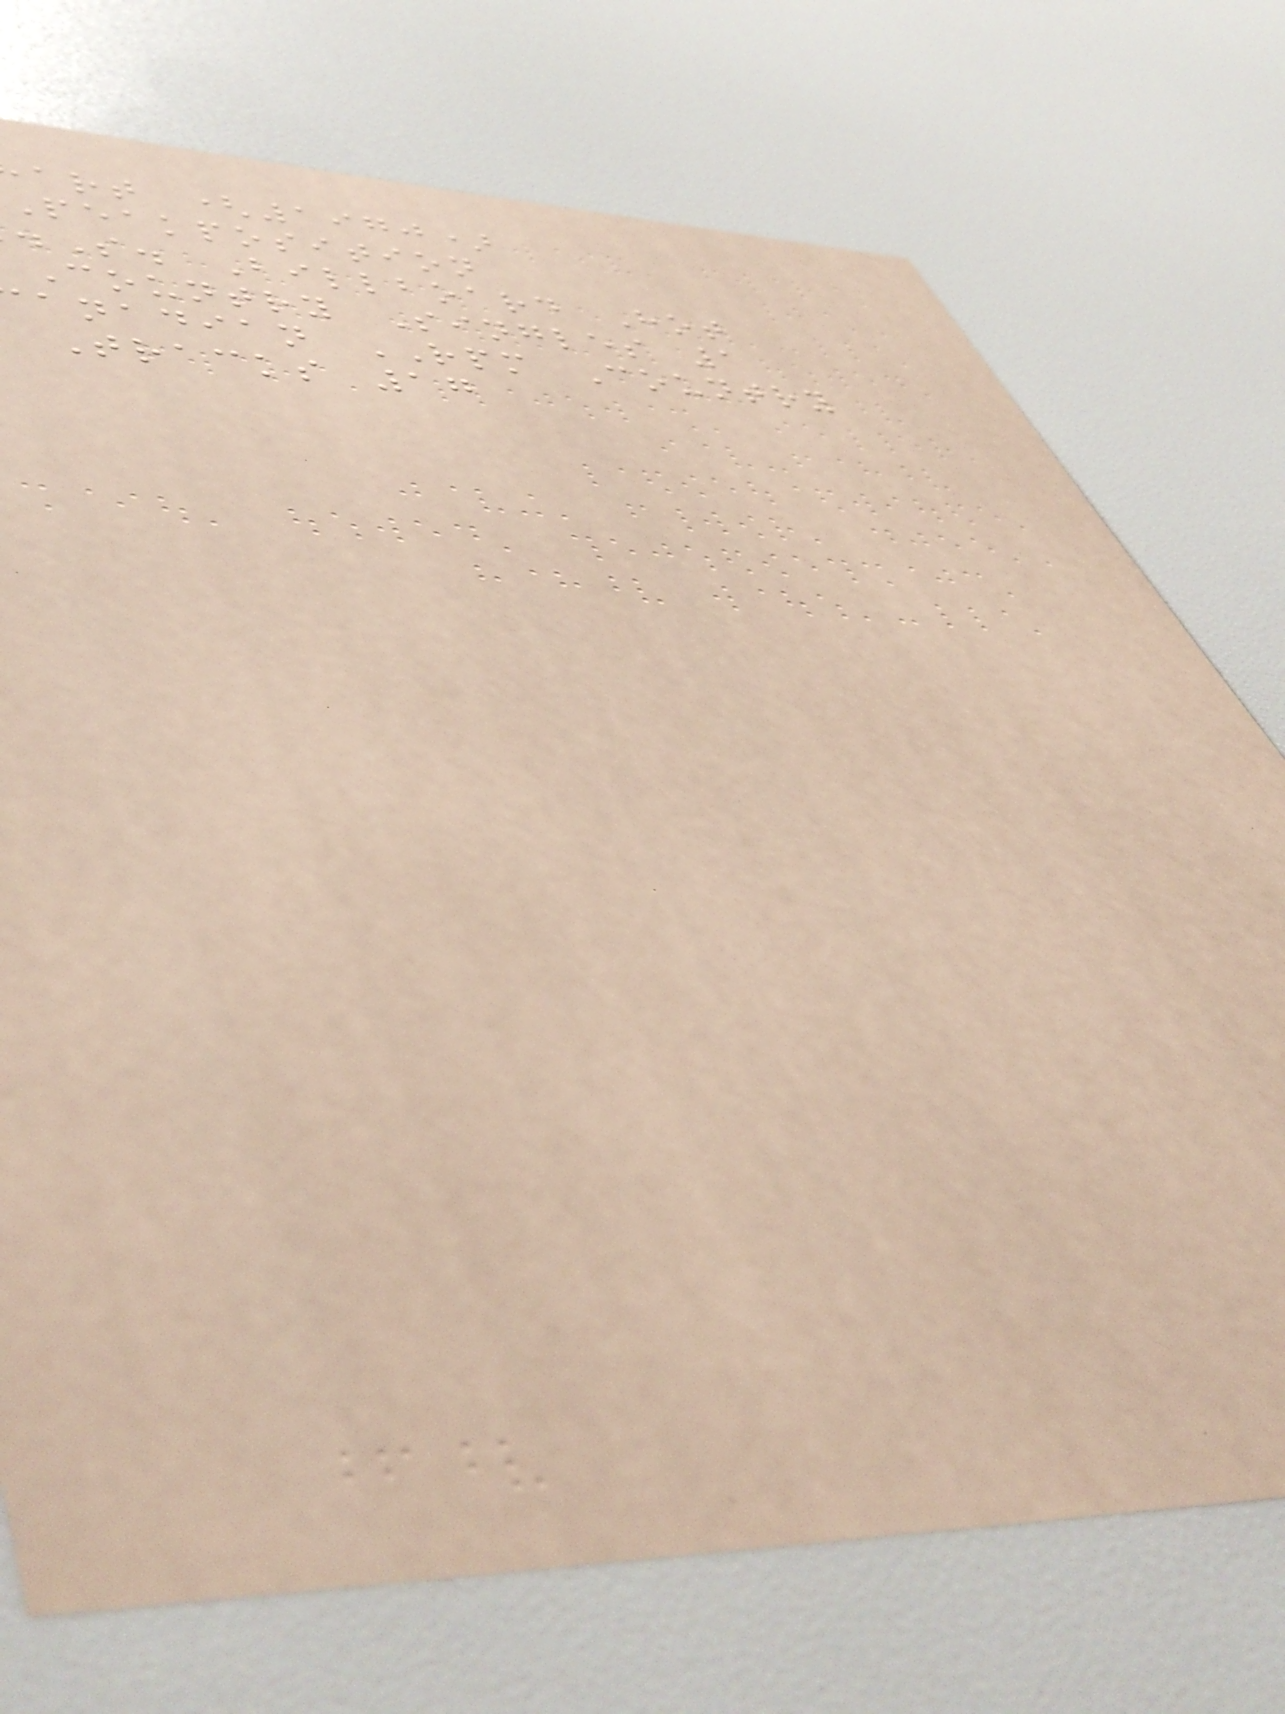art (1970)
Peakposition
.S. Billboard Hot
Country Singles 1
anadian RPM Country
Tracks 17
